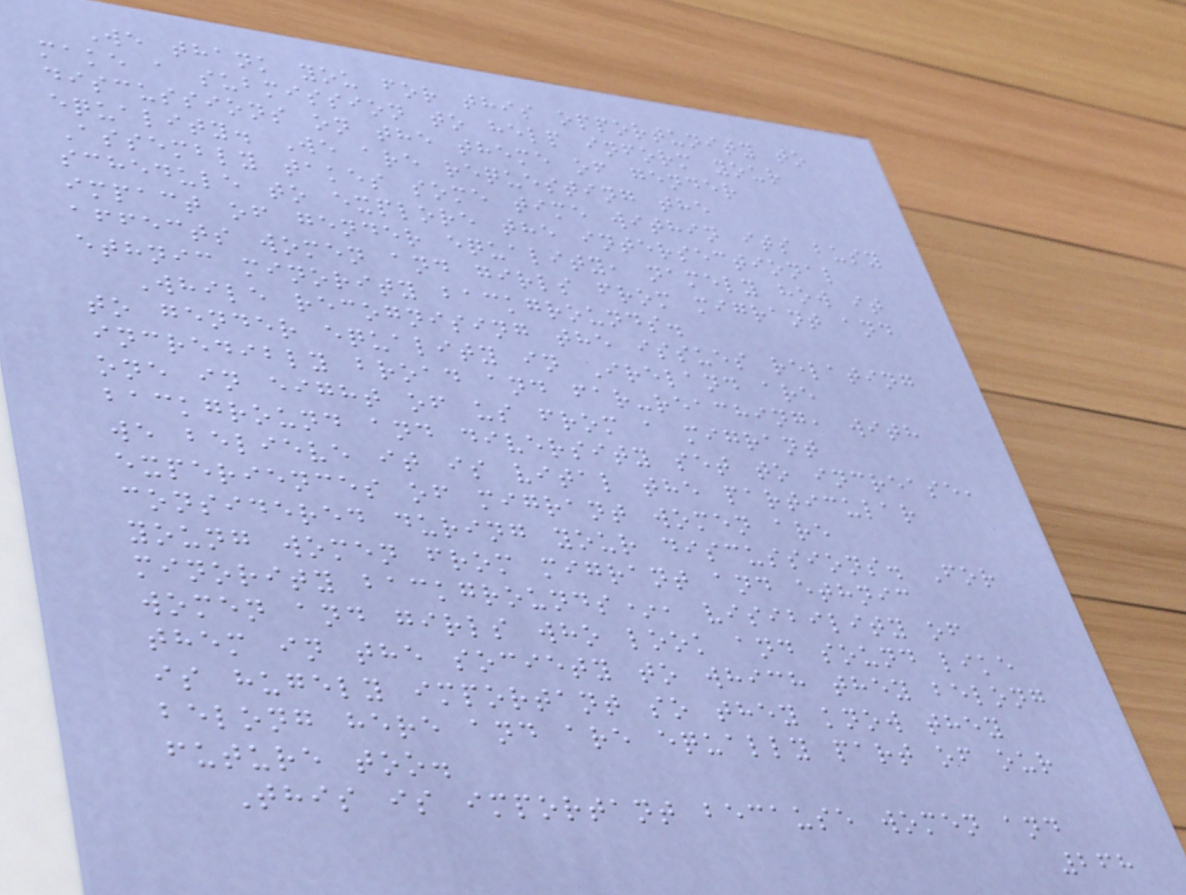We thank you for this opportunity to
make a submission to help inform your
discussions on the theme of gender
equality. We are requesting the
Assembly takes some time within its busy
schedule to explore the intersectional
impact of gender equality, namely how it
affects women and girls from migrant and
ethnic minority backgrounds.
While recognising the issues relating
to gender equality in Ireland are
incredibly broad and far-reaching, with
one in eight of us from a migrant
background and diversity set to increase,
we believe it is vital the particular
experiences of migrant women are
considered during your discussions. For
young women from migrant and ethnic
minority backgrounds*, visibility of
women and girls who look and sound like
them in the society to which they belong
is hugely important so they know they
belong here and are equally part of our
future too.
This is important because women and
268
